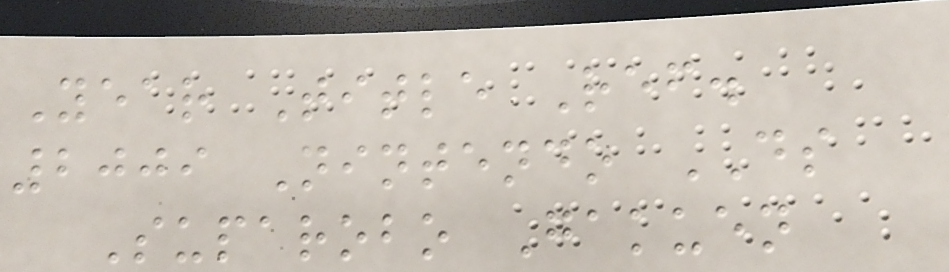Year Title Ref.
2009 Nintendo DS
Suparobo Gakuen
